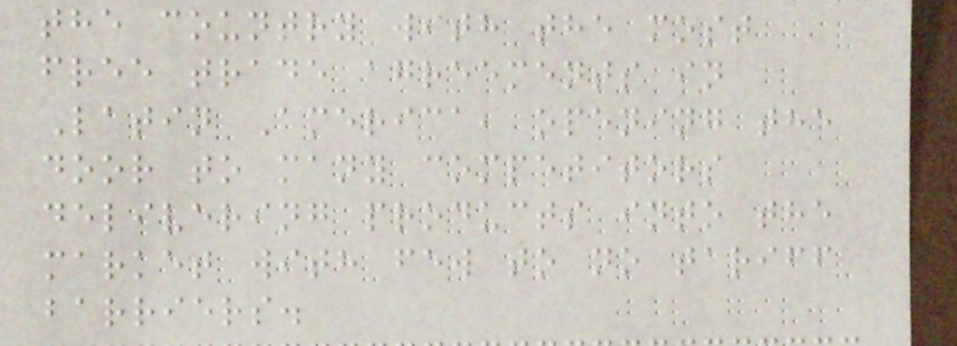the country with the most
free trade agreements in
Latin America, opening the
door to many competitors
delivering products into the
market with few to no tariff
barriers.
